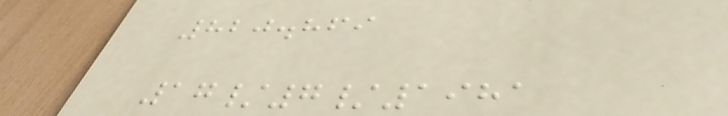820.869
17/7/1981
